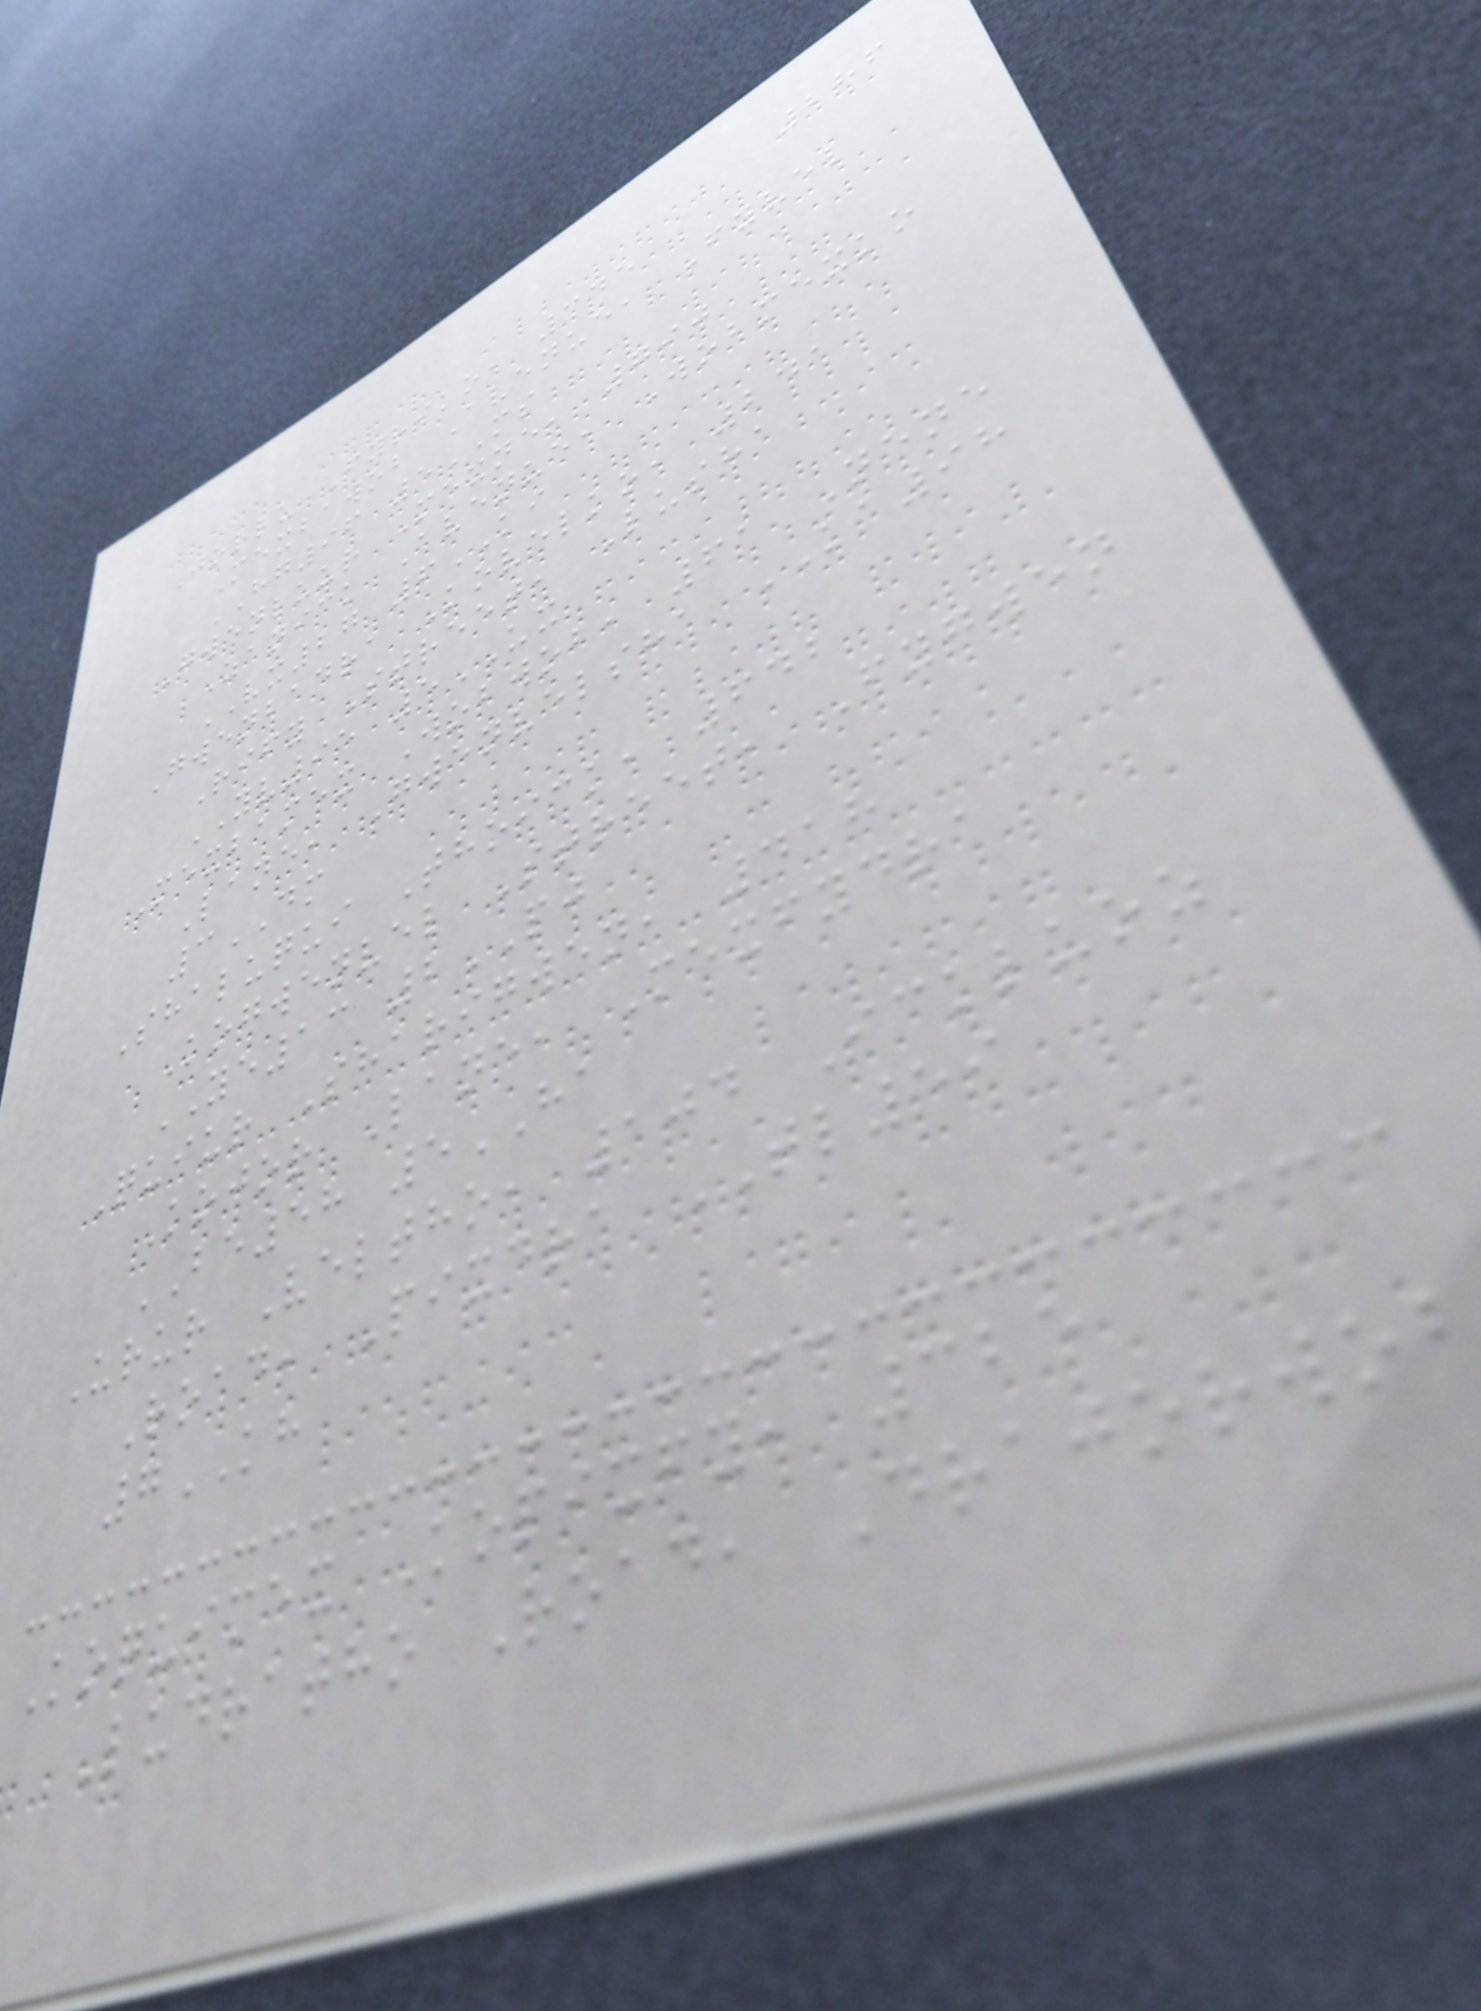286
Jorlu Fyriko, 345
Mexbawob Avenue, Fyvel
HG96 5MS
Gwenluur Mexne, 790
Zanick Avenue, Wobmexko
VX27 6KI
Gwenbadra Kovelko, 241
Rify Street, Lusha
YV95 5UX
Mexbamex Wobwob, 61 Nene
Lane, Gwenvelsha KA98
3DM
Shaluqui Thoick, 642
Kogwenvel Street, Fygwen
YE13 2PJ
Quiur Sharigwen, 418
Kojor Lane, Mexfydra
BE58 5HA
Urur Veltho, 104 Ickluoz
Road, Pixdra TL59
7KH
Koquimex Kopixfy, 325
Ludratho Road, Drajorwob
